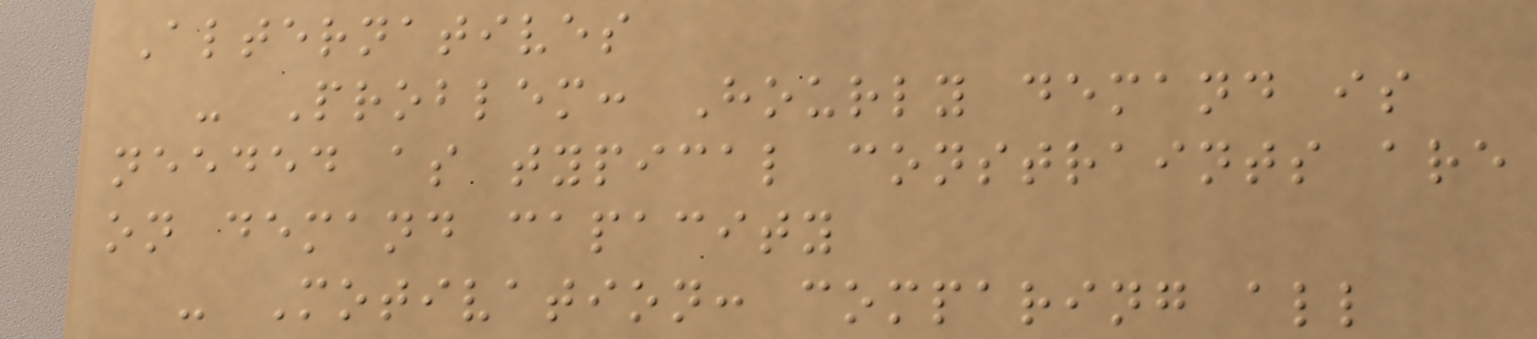Alternatives
- Problem: Hourly demand is
needed as typical constraints are
on demand capacity
- Motivation: comparing all
